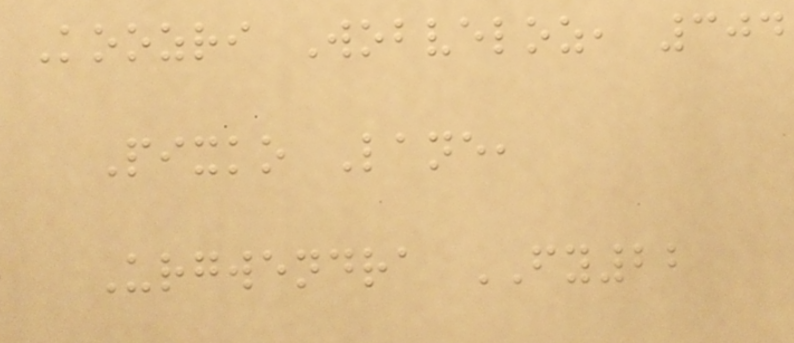Koozri Wobveloz, 304
Pixko Lane,
Urgwendra FY22
